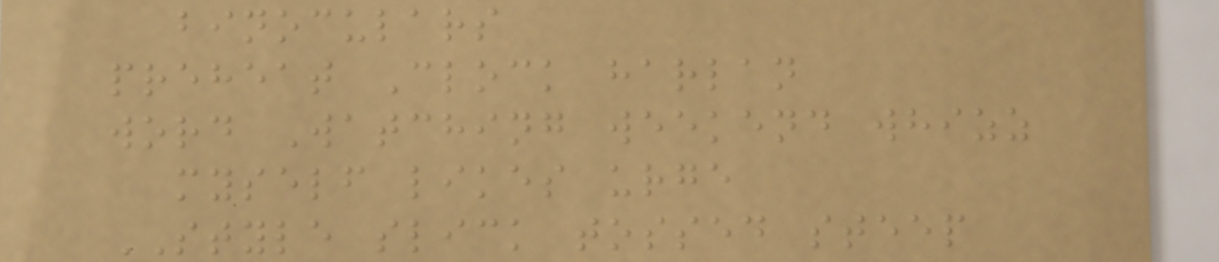binoculars
preheat Clock harlan
word Watching weekend whizz
myself likes urge
STYLE slick tossed steep
